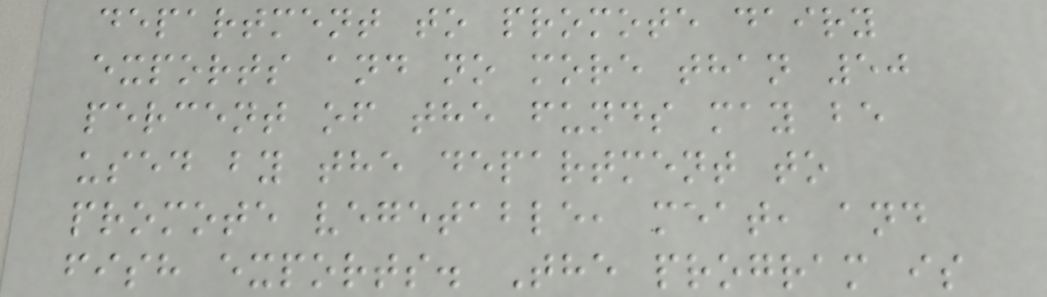department to promote dairy
exports and no more than 50
percent of the funds may be
used by the department to
promote vegetable, meat, and
fish exports. The program is
